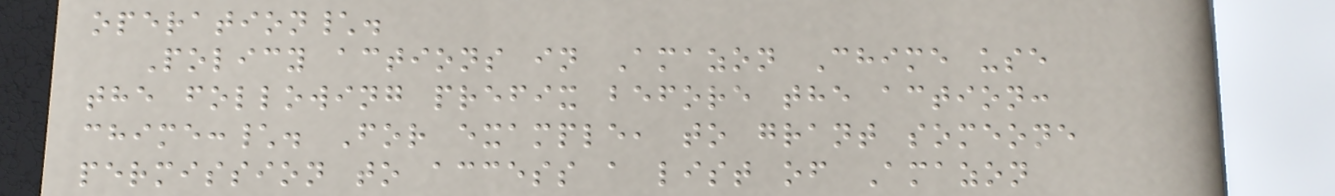operation\.
Policy actions in Amazon Chime use
the following prefix before the action:
chime:\. For example, to grant someone
permission to access a list of Amazon
